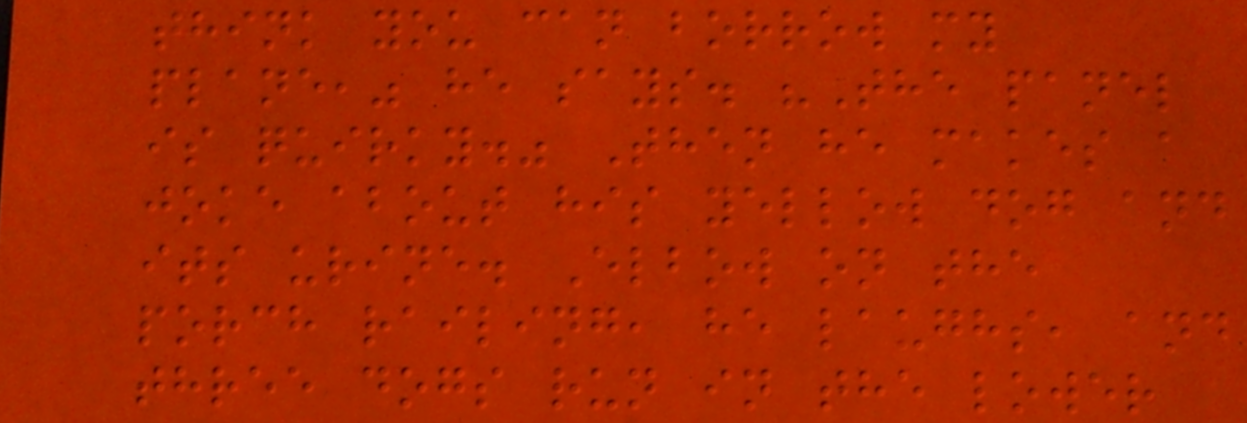think you can borrow my
plane," he says. "The panel
is quirky." Then he makes a
joke about his yellow dog and
its urine. Elbow on the
porch railing, he laughs, and
three dogs run in the lower
